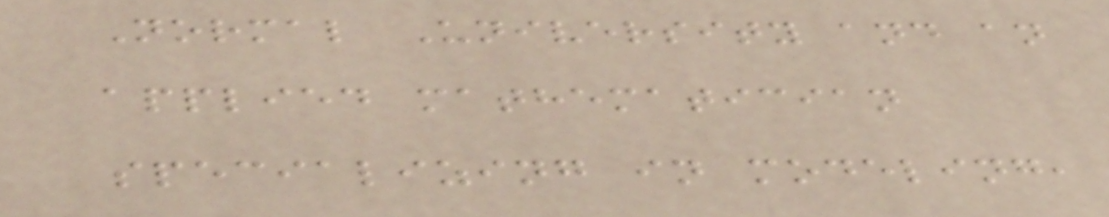Normal University and an
applied mathematician
specializing in modeling,
